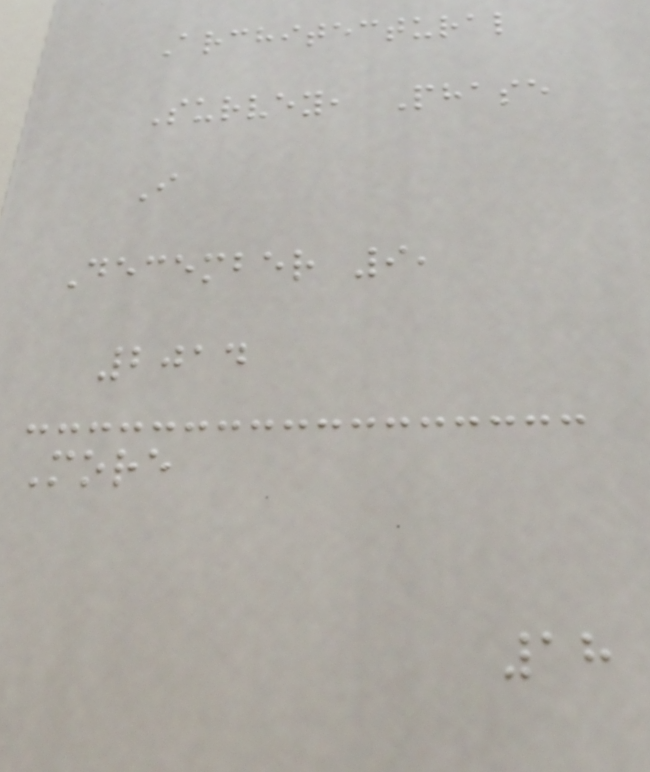Architectural
Survey, Phase
I
December 9,
2014
More
18
